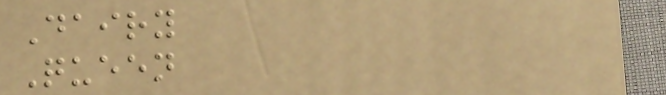Dairy
Queen
